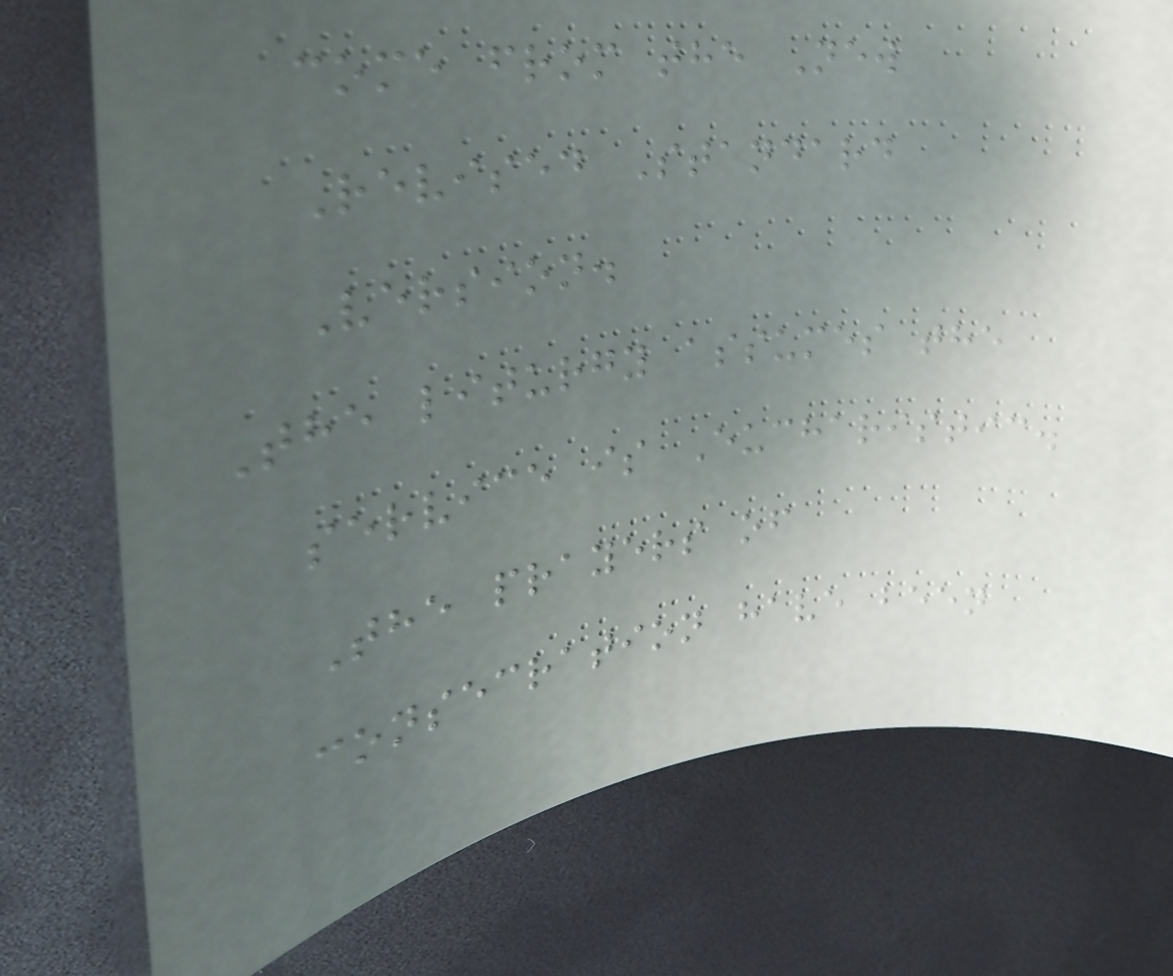come from the New
Revised Standard
Version.
The liturgy assumes the
service is Eucharistic.
The prayers of
consecration have been
